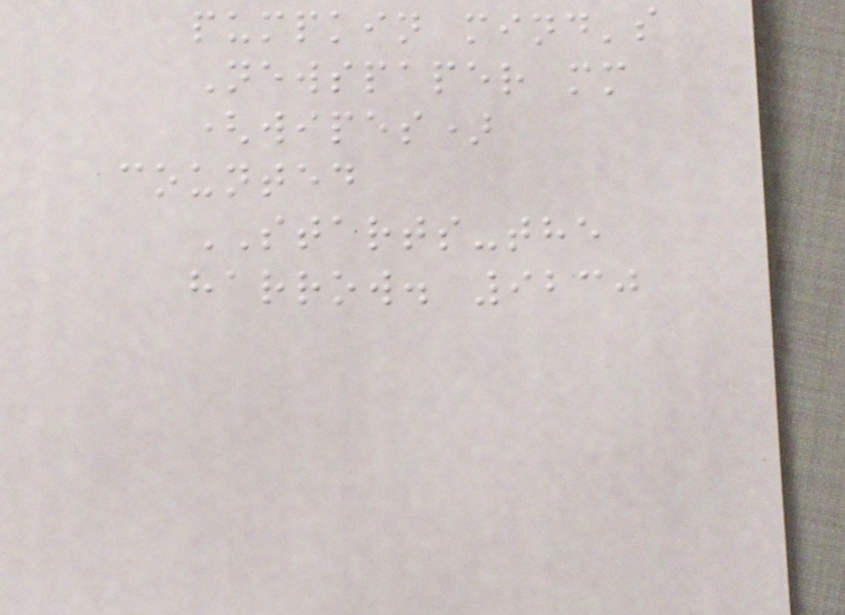pumpkin mind's
Newspaper mm
(wipes)
counted
STARTS-the
harrow. 9230
